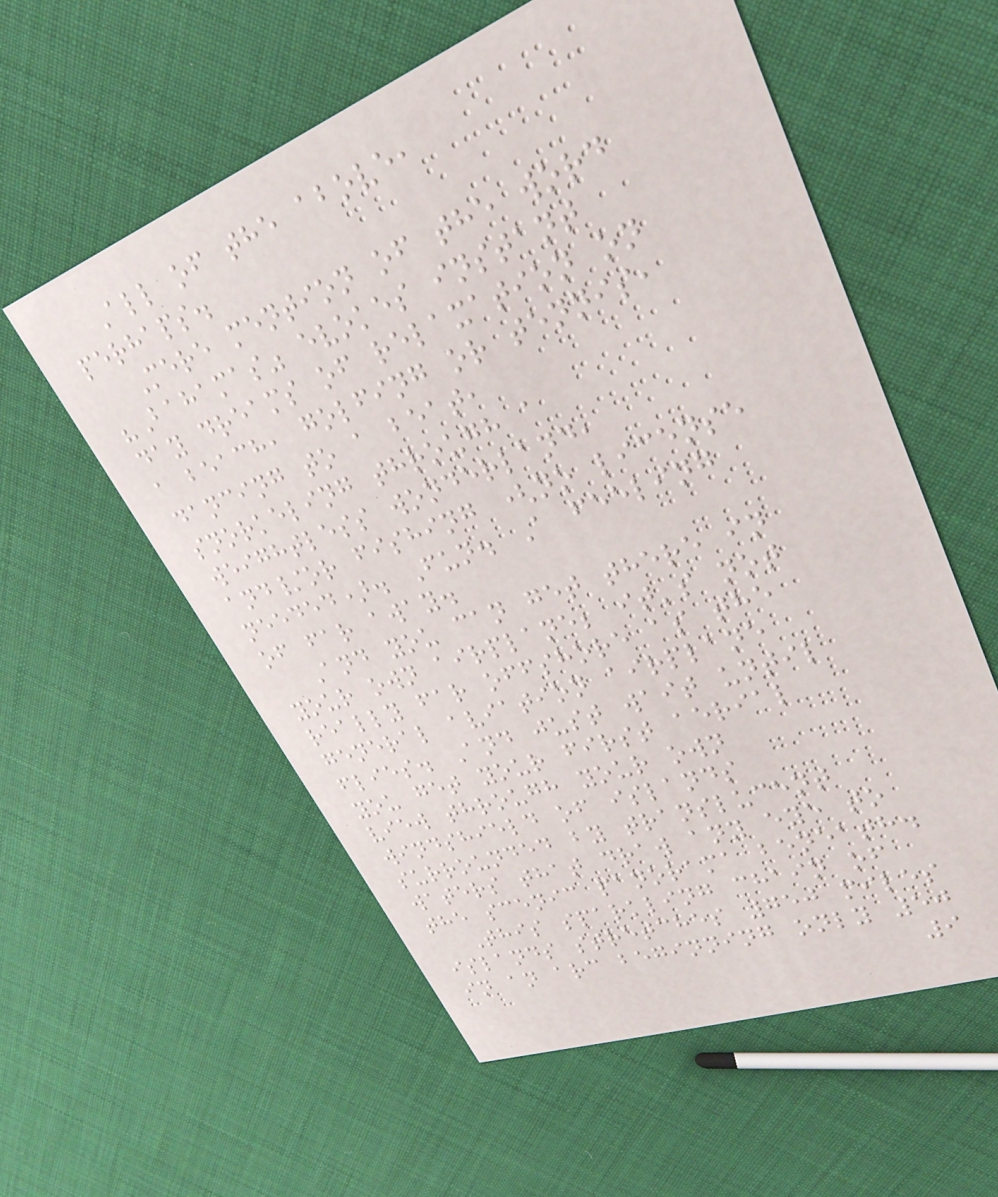All of the above,
perhaps.
Mere mention of the word
"Bahamas" evokes instant
day dreams of relaxation on
a beach, golfing or tennis,
dancing to a beat,
snorkeling through a
weightless wonderland,
and/or fishing (no license
needed). Fun. A feeling
of far away.
And you can get there in
your own airplane; it's not
really far offshore as the
general aviation airplane
flies. And just wait until
you get your first aerial
view through your own
windshield of islands
surrounded by translucent
waters that draw any eye to
the scenic panorama beneath.
This sparkling chain of
islands stretches 750 miles
in an arc beginning only 50
9
